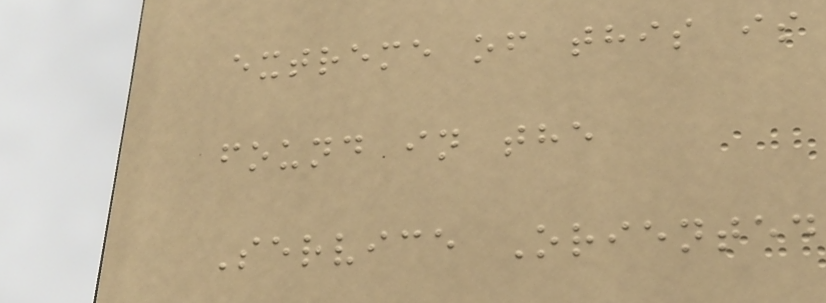extreme of this is
found in the
Service Oriented
